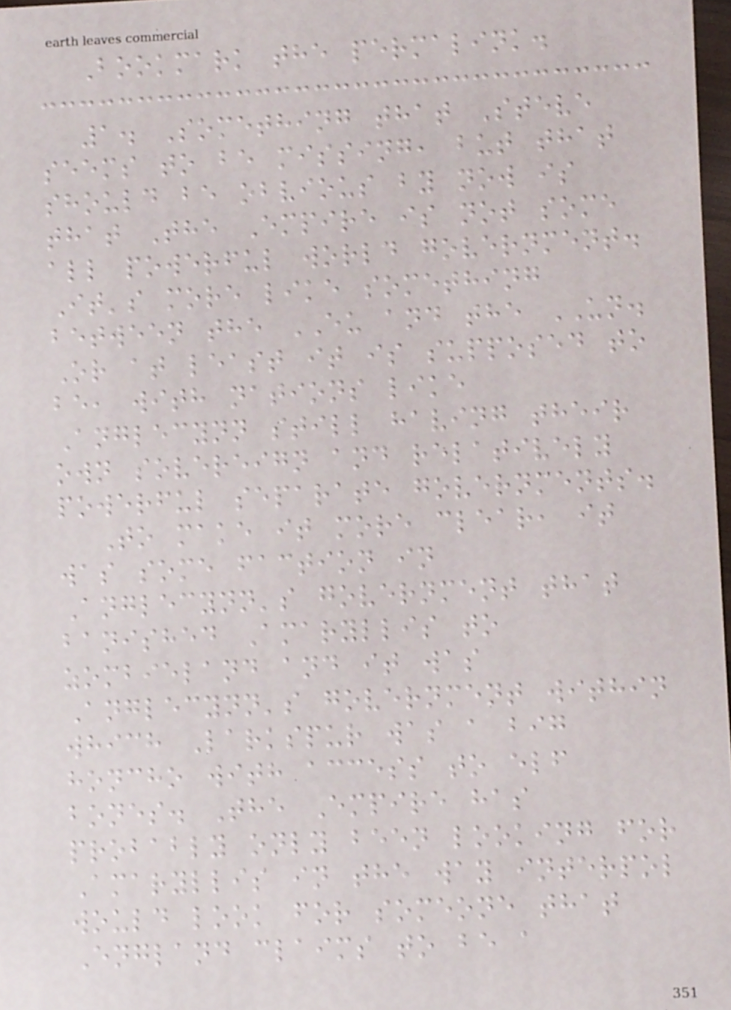Bookmark the permalink.
1. Something that Steve
seems to be missing, but that
should be obvious by now is
that The Empire is not some
all powerful world government.
It's more like something
between the EU and the UN.
Or at least it is supposed to
be, with nations like
Anglecynn still having their
own sovereign and relatively
powerful separate governments.
To make it more clear, it
was some faction in
Anglecynn's government that
banished Amaryllis to
zombieland and it was
Anglecynn's government within
which Larkspur was a big
honcho with access to elf
bones. The Empire has
probably only been looking for
Amaryllis in the way interpol
would look for someone that
England claims to be a
